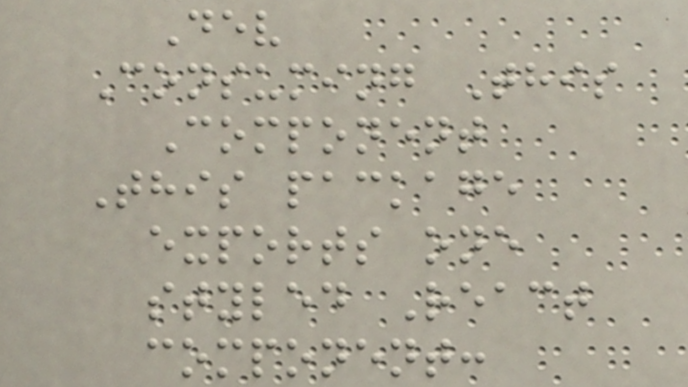Dev
Consuming This
Component
This package
exports one
styled React
component:
